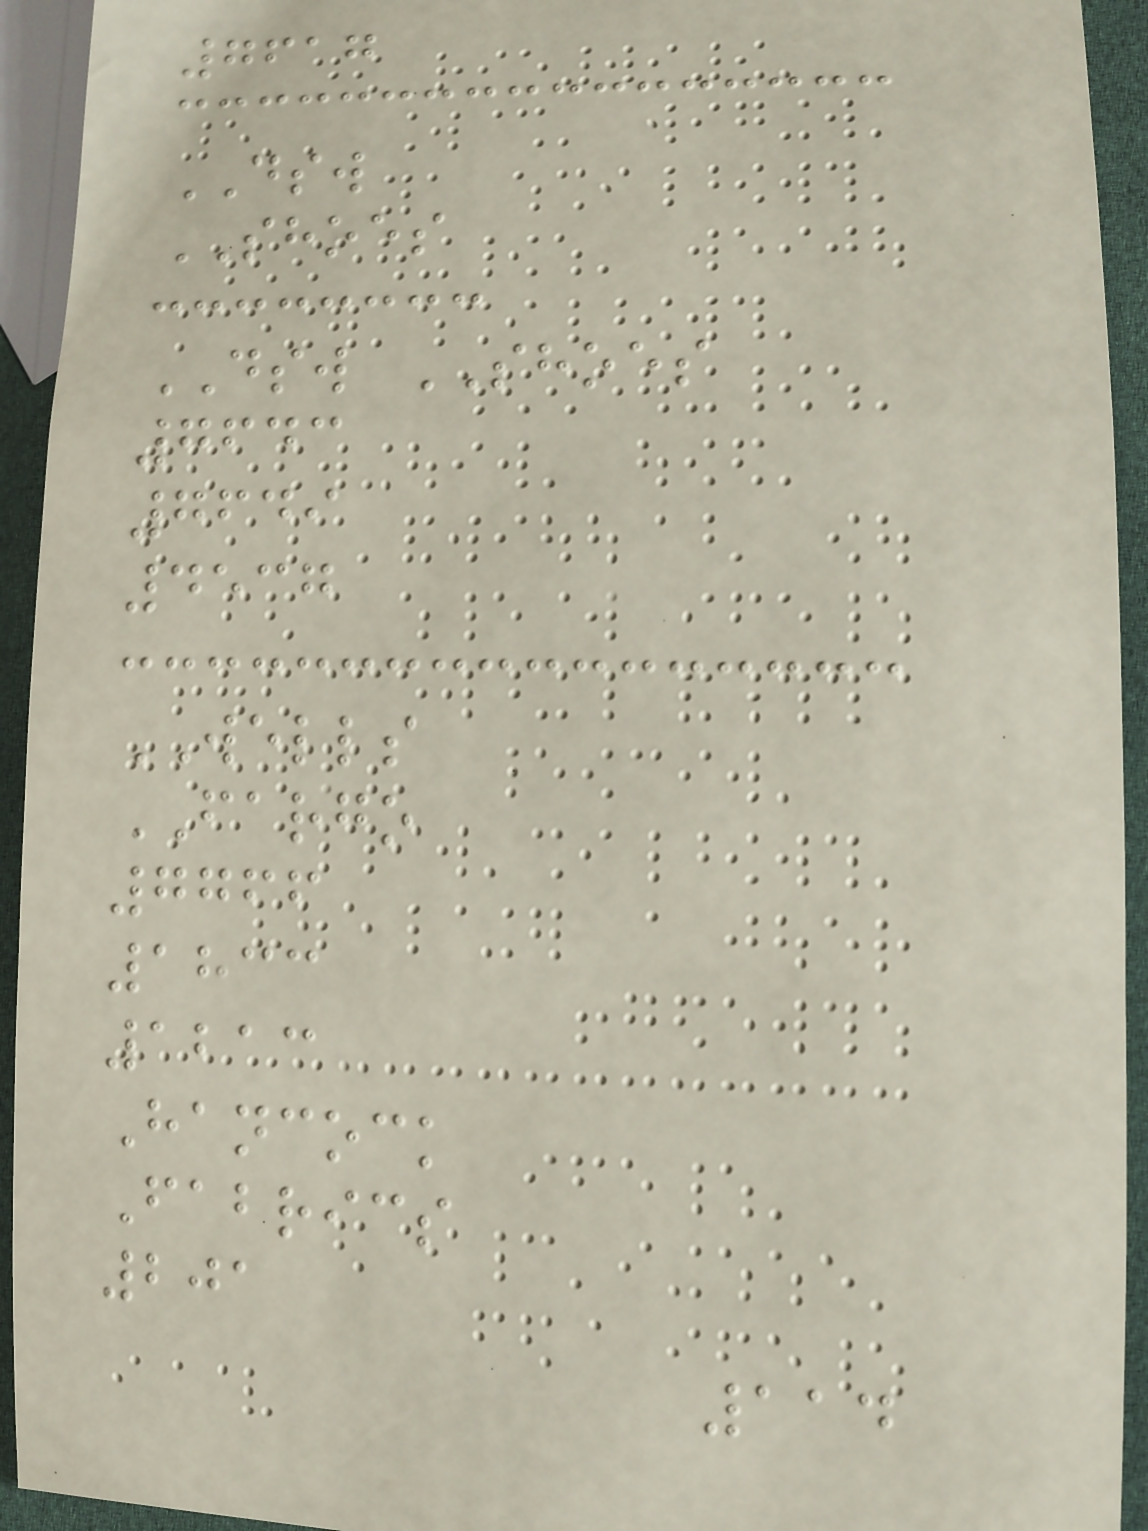7617
DSW
SHOES
DSW SHOES
7643
7649
4537
WELLS
FARGO
7766
1833
1213
Hancock
Fabrics
201
114
